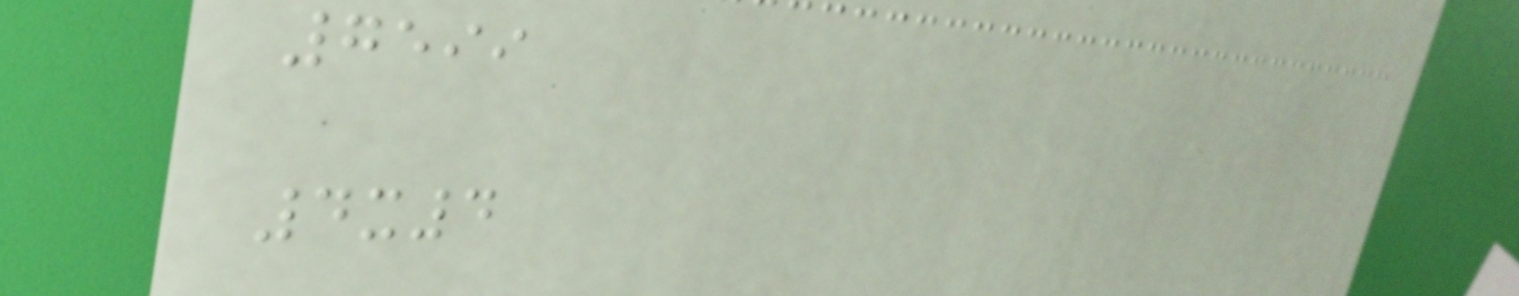7599
4x4
